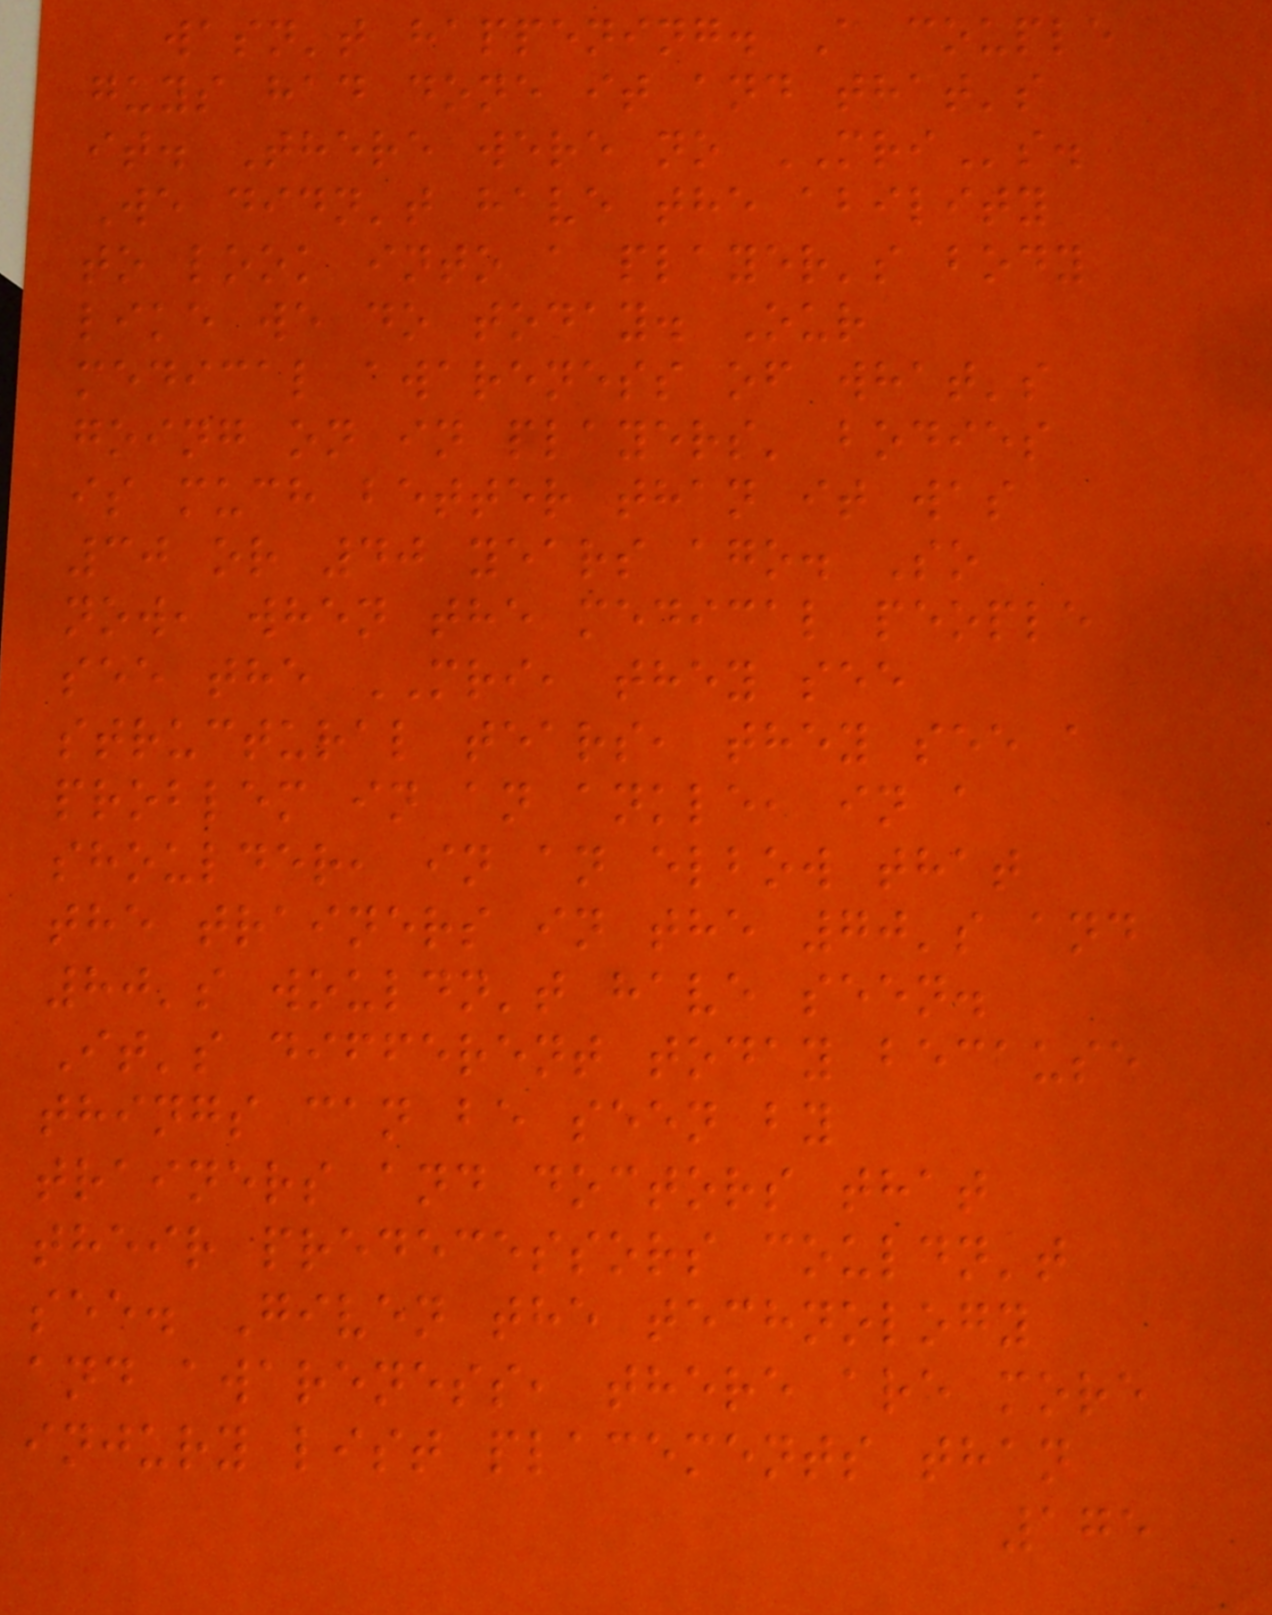wasn't happening. A couple
guys had done it and that's
it. There were no MRIs.
We didn't have the ability
to look into a player's body
like we do today. Our
medical awareness of what's
going on in players' bodies
is much better than it was
30 or 40 years ago. So
now, when the medical people
see the MRI, they see
structural tears, they see a
problem in an ankle, in a
shoulder, in an elbow that
the trainers in the 70's and
80's wouldn't have seen.
It's different today because
things can be seen by
trainers and doctors that
their predecessors couldn't
see. Given the technology
and awareness, there are more
injury list placements than
175
